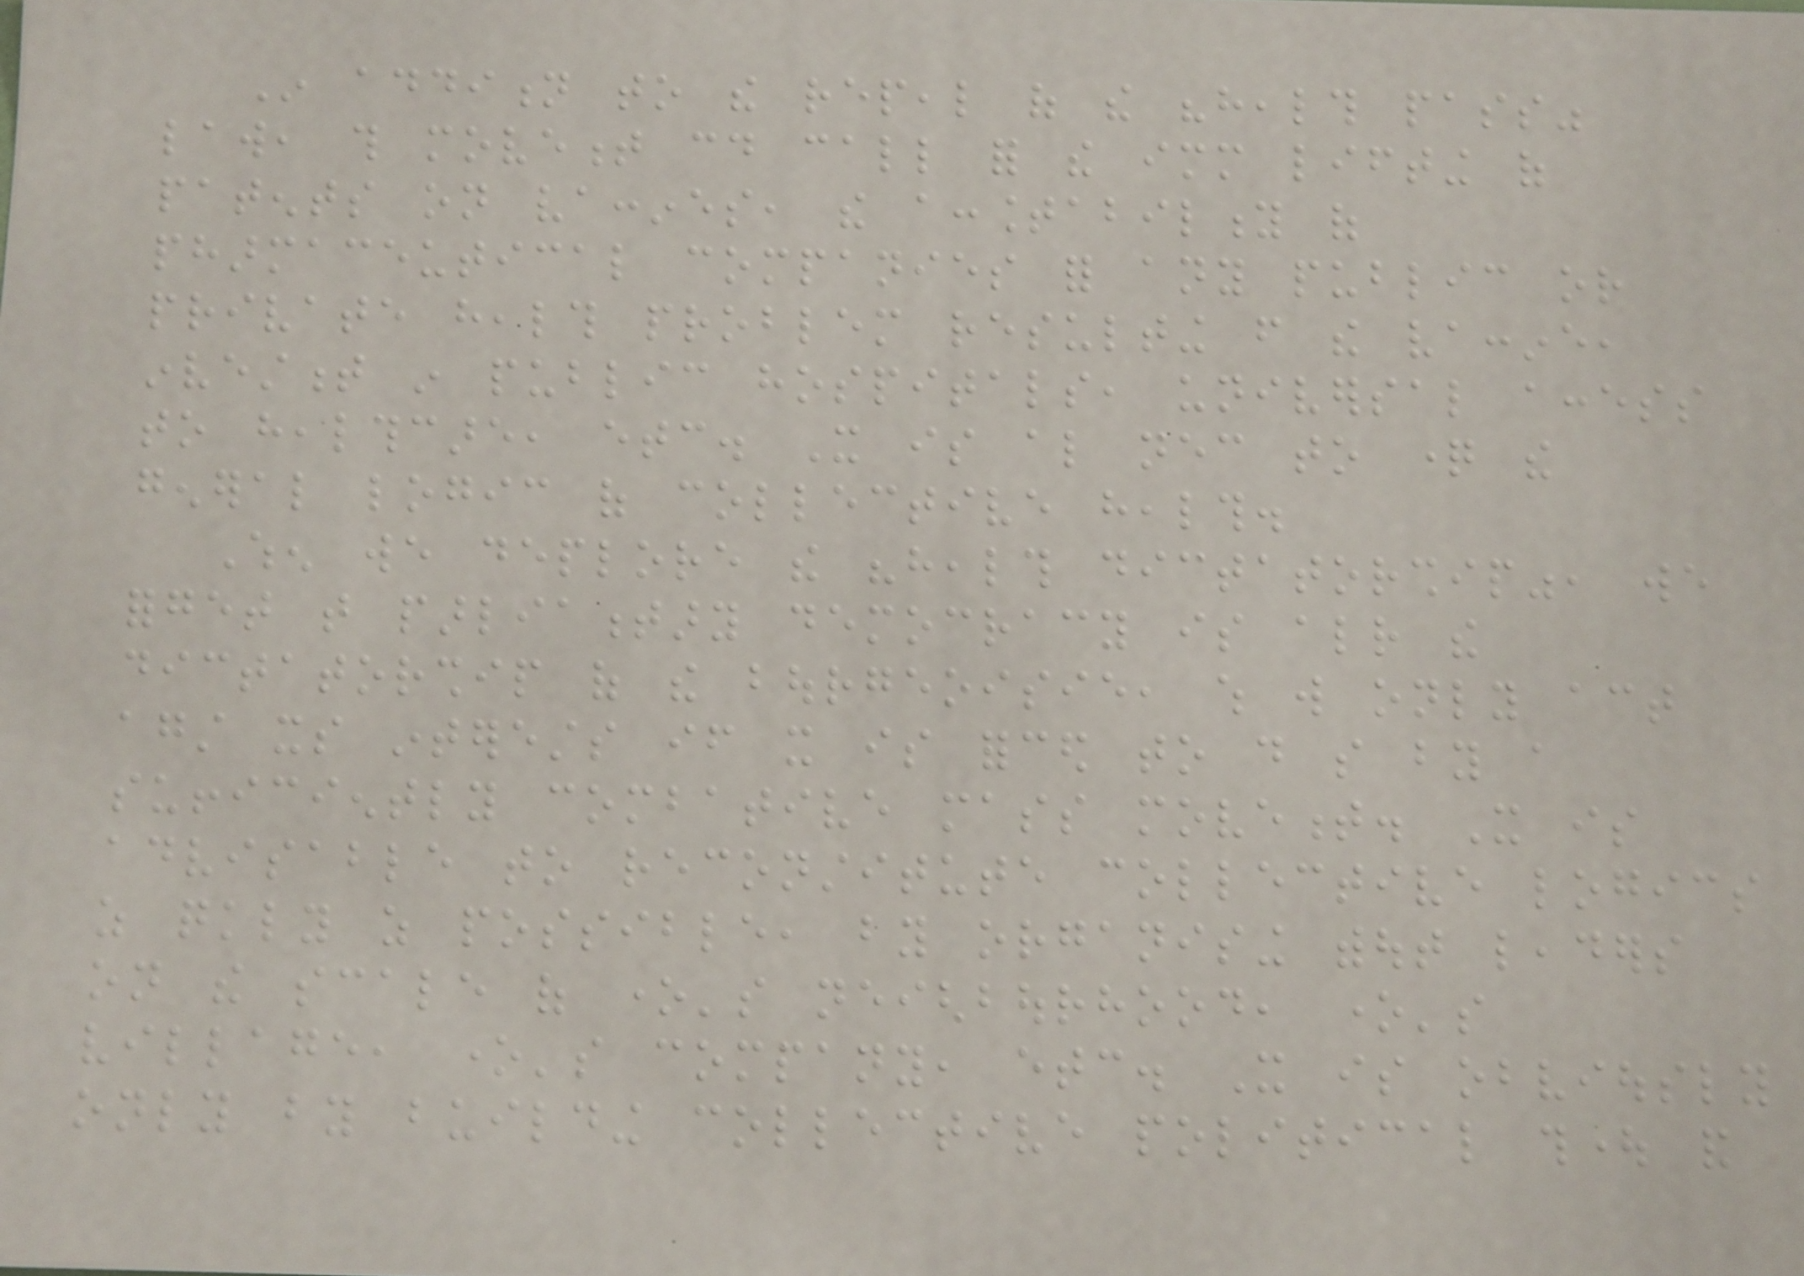In addition to the repeal of the "health pass"
law, this movement could call for the immediate lifting of
patents on vaccines, the accountability of
pharmaceutical companies for any public or
private health problem resulting from the vaccine,
investment in public hospitals, universal access
to healthcare, etc. It is also necessary to question the
general logic of collective health.
When we deplore the "health dictatorship", we
forget that parliamentary democracy is already the
dictatorship of the bourgeoisie, which will only act
against its interests if it is forced to do so by a
sufficiently combative mass movement. It is
advisable to reconstitute collective logics
as quickly as possible, by organising without leaders
on the scale of one's neighbourhood, one's
village, one's company, etc. It is obviously
only by building collective political thought and
